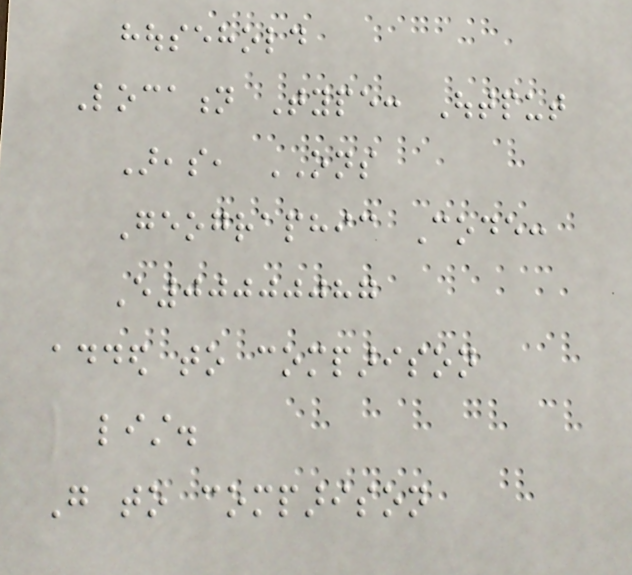household
Location Type: Output
Areas, ONS
Geographic Code:
E00000087
added to comparison
list.
Go to comparison
